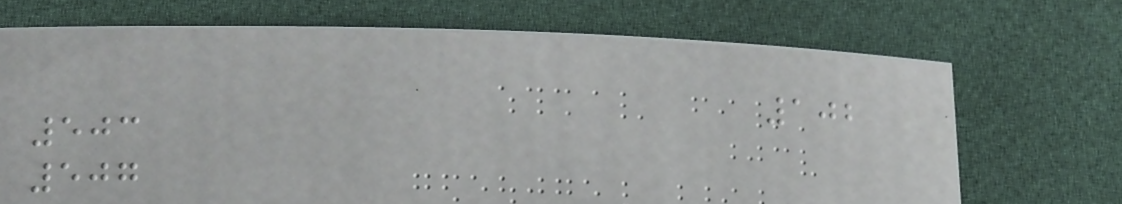102
503
507
